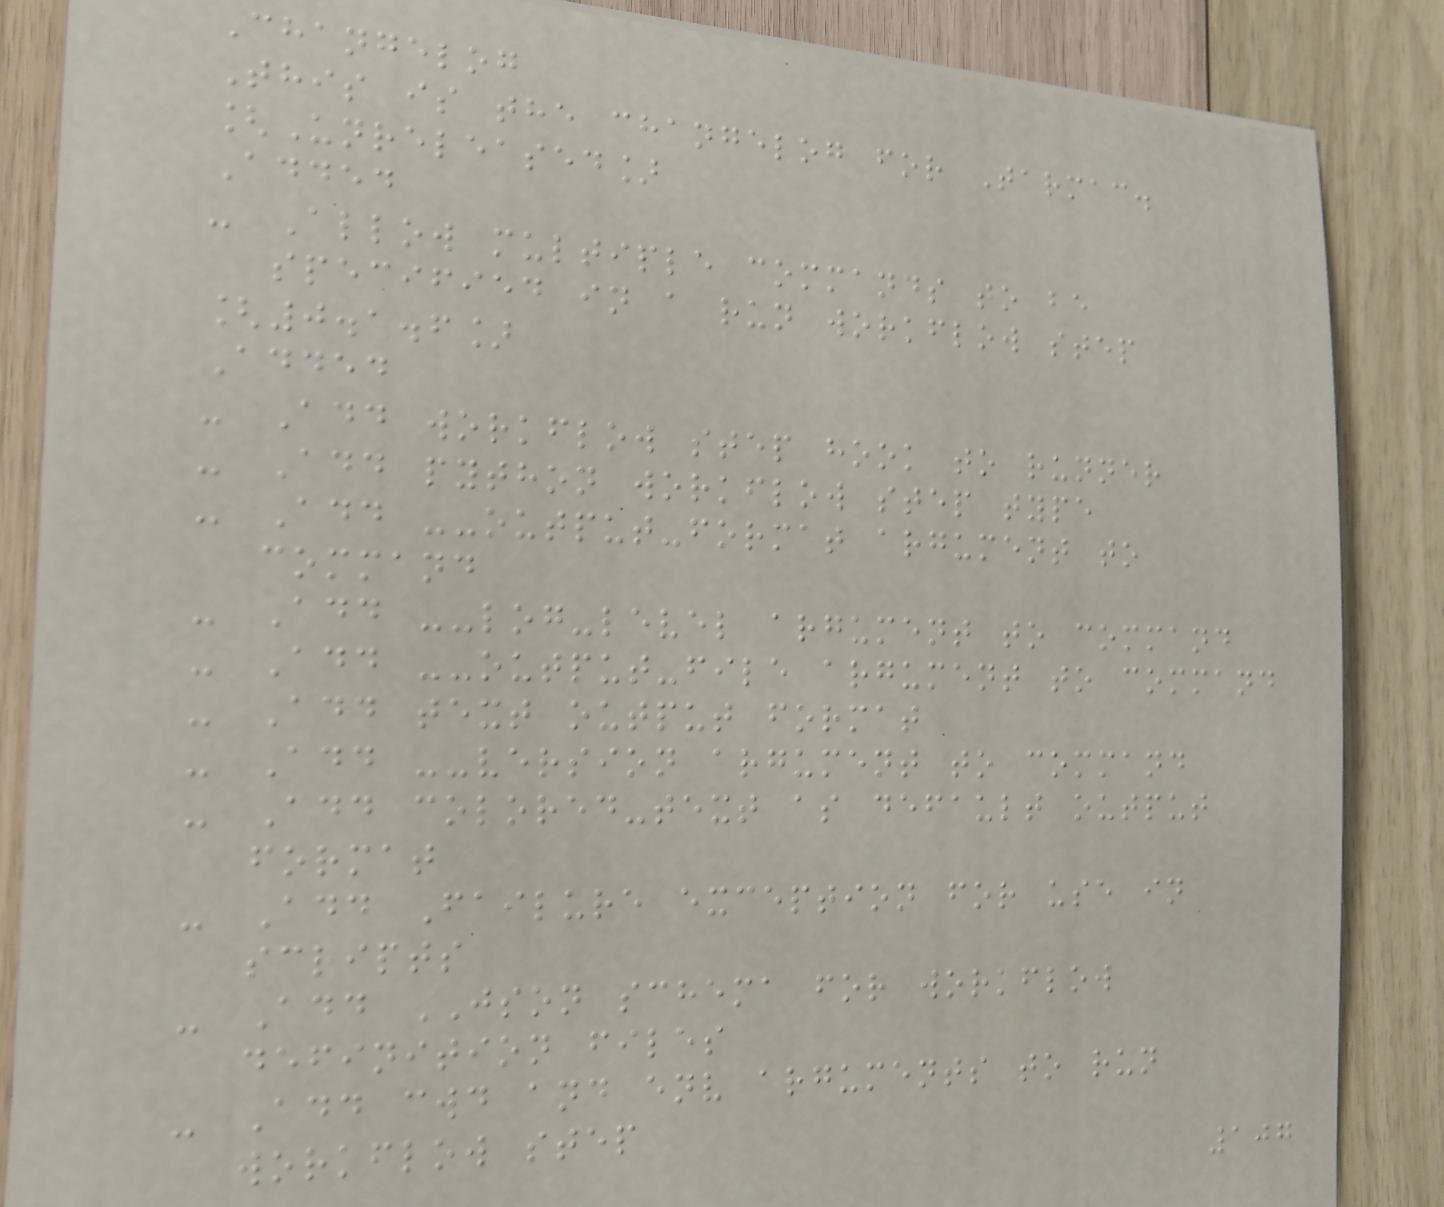Changelog
This is the changelog for Tarmac.
[Unreleased]
Added
- Allow multiple commands to be
specified in a run workflow step
[0.1.6]
Added
- Add workflow step hook to runner
- Add python workflow step type
- Add --output-format argument to
command
- Add --log-level argument to command
- Add --output-file argument to command
- Add text output format
- Add --version argument to command
- Add colored-text as default output
format
- Add Failure exception for use in
scripts
- Add JSON schema for workflow
definition files
- Add cwd and env arguments to run
workflow step
107
